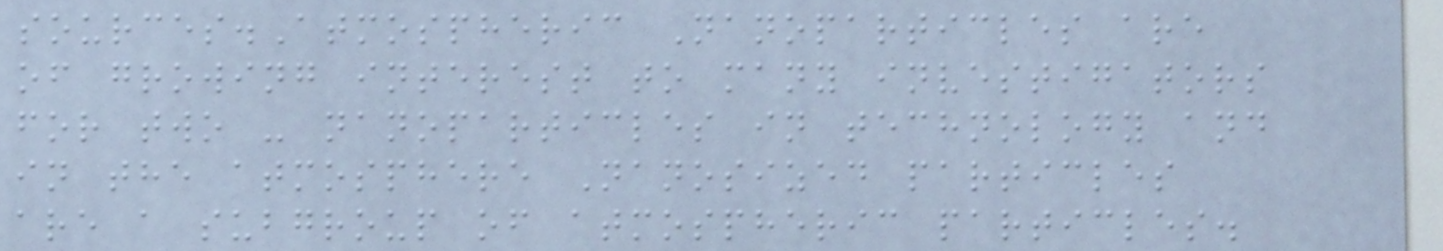sources.Atmospheric Nanoparticles are
of growing interest to many investigators
for two - nanoparticles in technology and
in the atmosphere Nanosized particles
are a subgroup of atmospheric particles.
